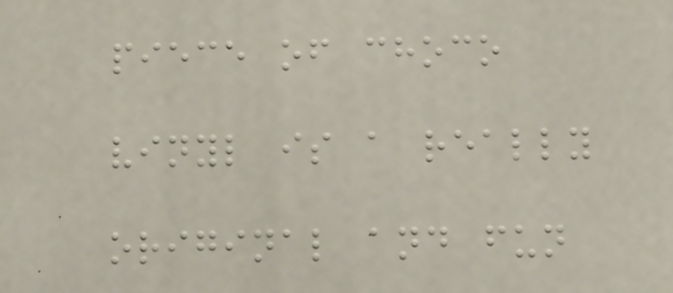piece of choco
vinyl is a really
original and fun
